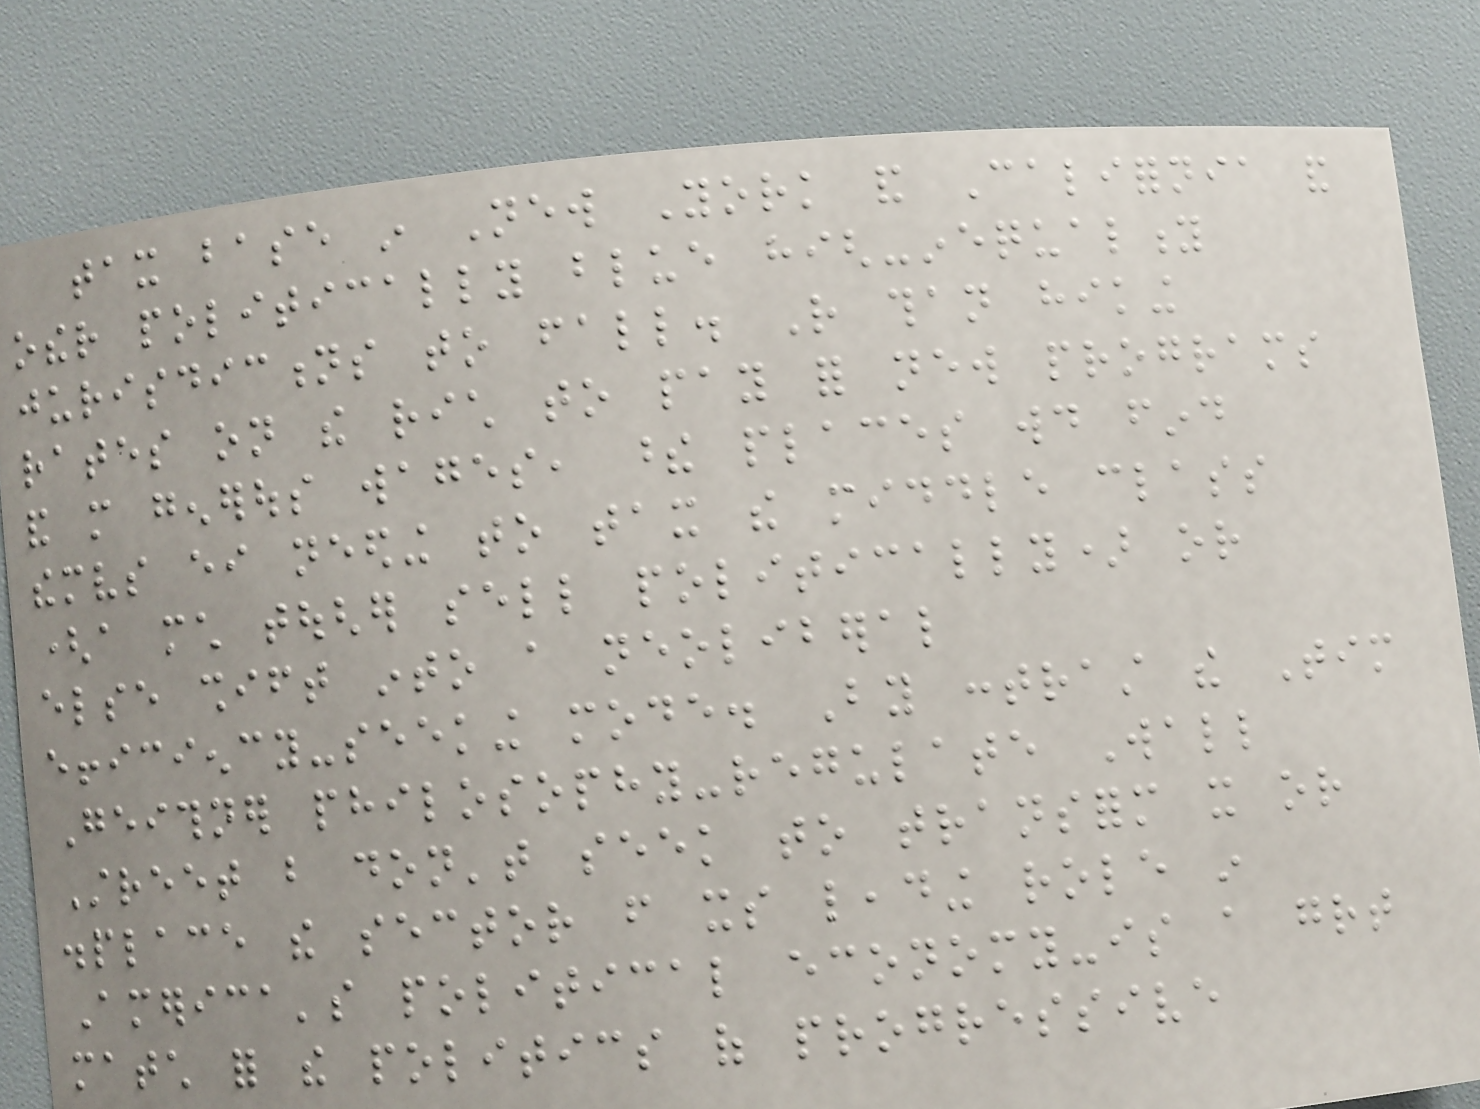tax base in New York and California and
other politically blue high-inequality
jurisdictions to fall. Rather than hiking
rates on the rich to pay for new programs
and more generous wages, these places would find
themselves either needing to tax the middle class
(a much tougher sell politically) or
else shift into a neoliberal
efficiency-seeking mode. By contrast the Tim
Geithner philosophy-regulate Wall
Street but don't seek to transform it or
displace the sector from its leading role in
America's political economy-is a great
match for the politics of progressive
